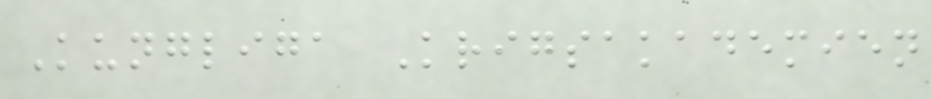Kungliga Krigsakademien
